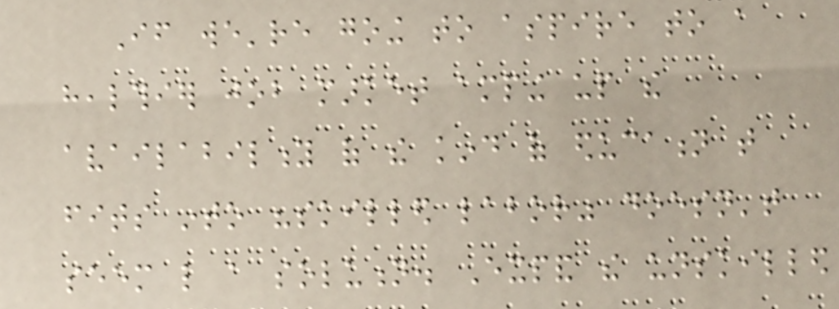If we're going to aspire to a
healthier job market amping up the
availability of the kind of education that
fits into "skilled labor" doesn't
seem like a solution. Expand the unskilled
